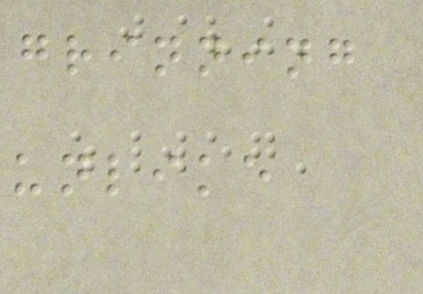grinning
unlike
